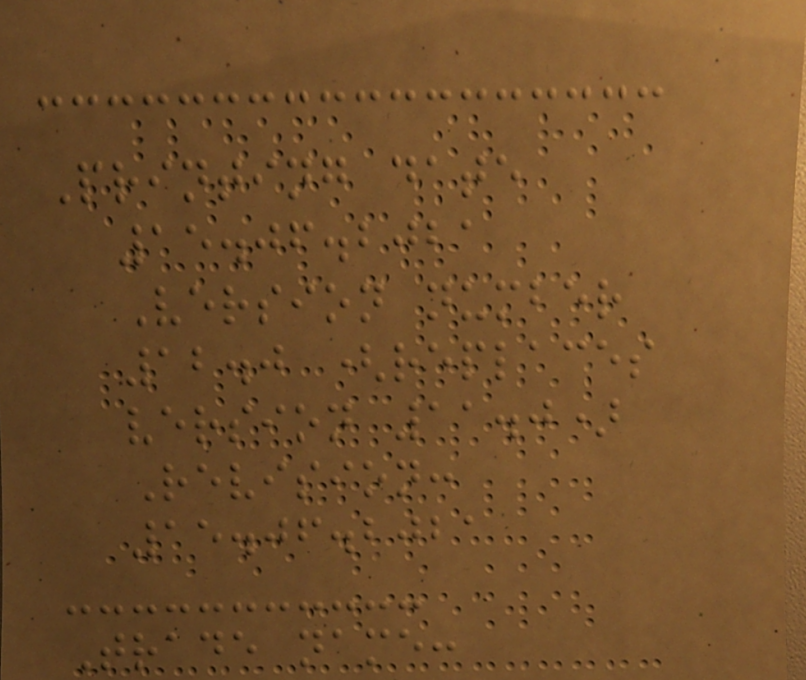Printing date
15.06.2021
Version number
12.0 (replaces
version 11.0)
Revision:
15.06.2021
Trade name:
